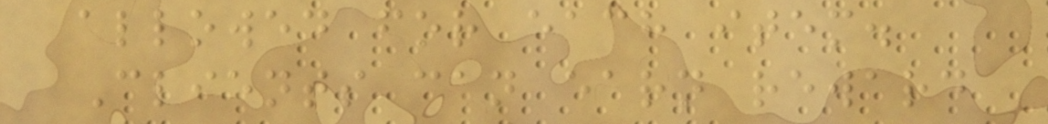allowed for each item.
Clients can earn reward
